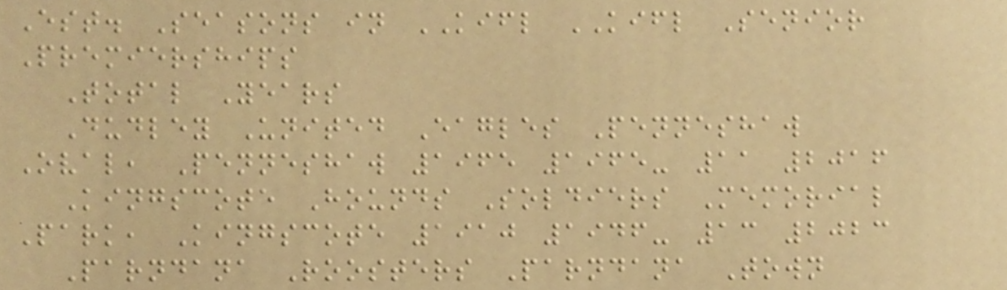Est. Seasons in KIFL KIFL Senior
Premierships
Total Years
Dudley United Eagles Penneshaw
Oval, Penneshaw 1965 1965- 11 2016
Kingscote Hounds Soldiers Memorial
Park, Kingscote 1910 1946- 13 2023
Parndana Roosters Parndana Town
